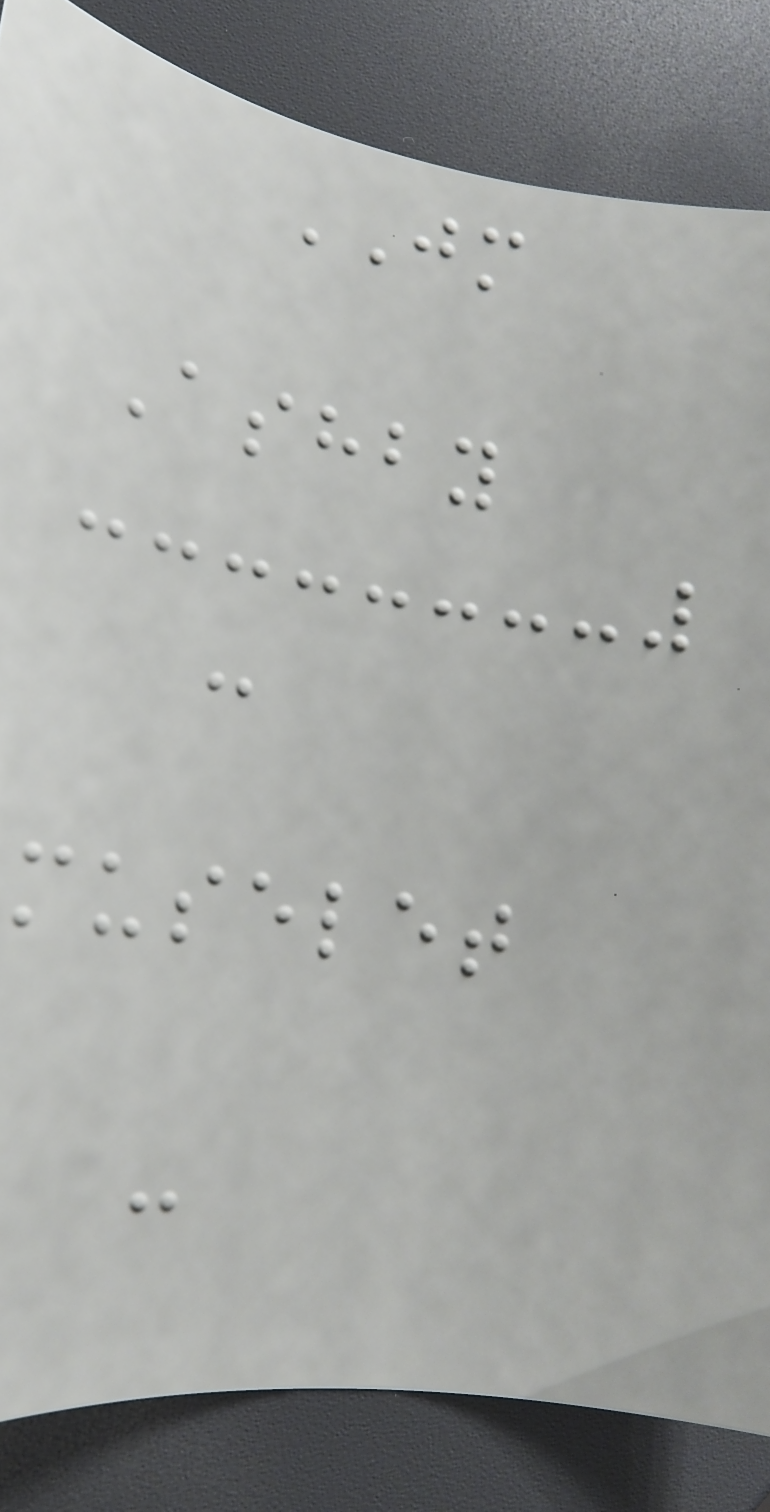JM
Ashby
-
muselet
-
